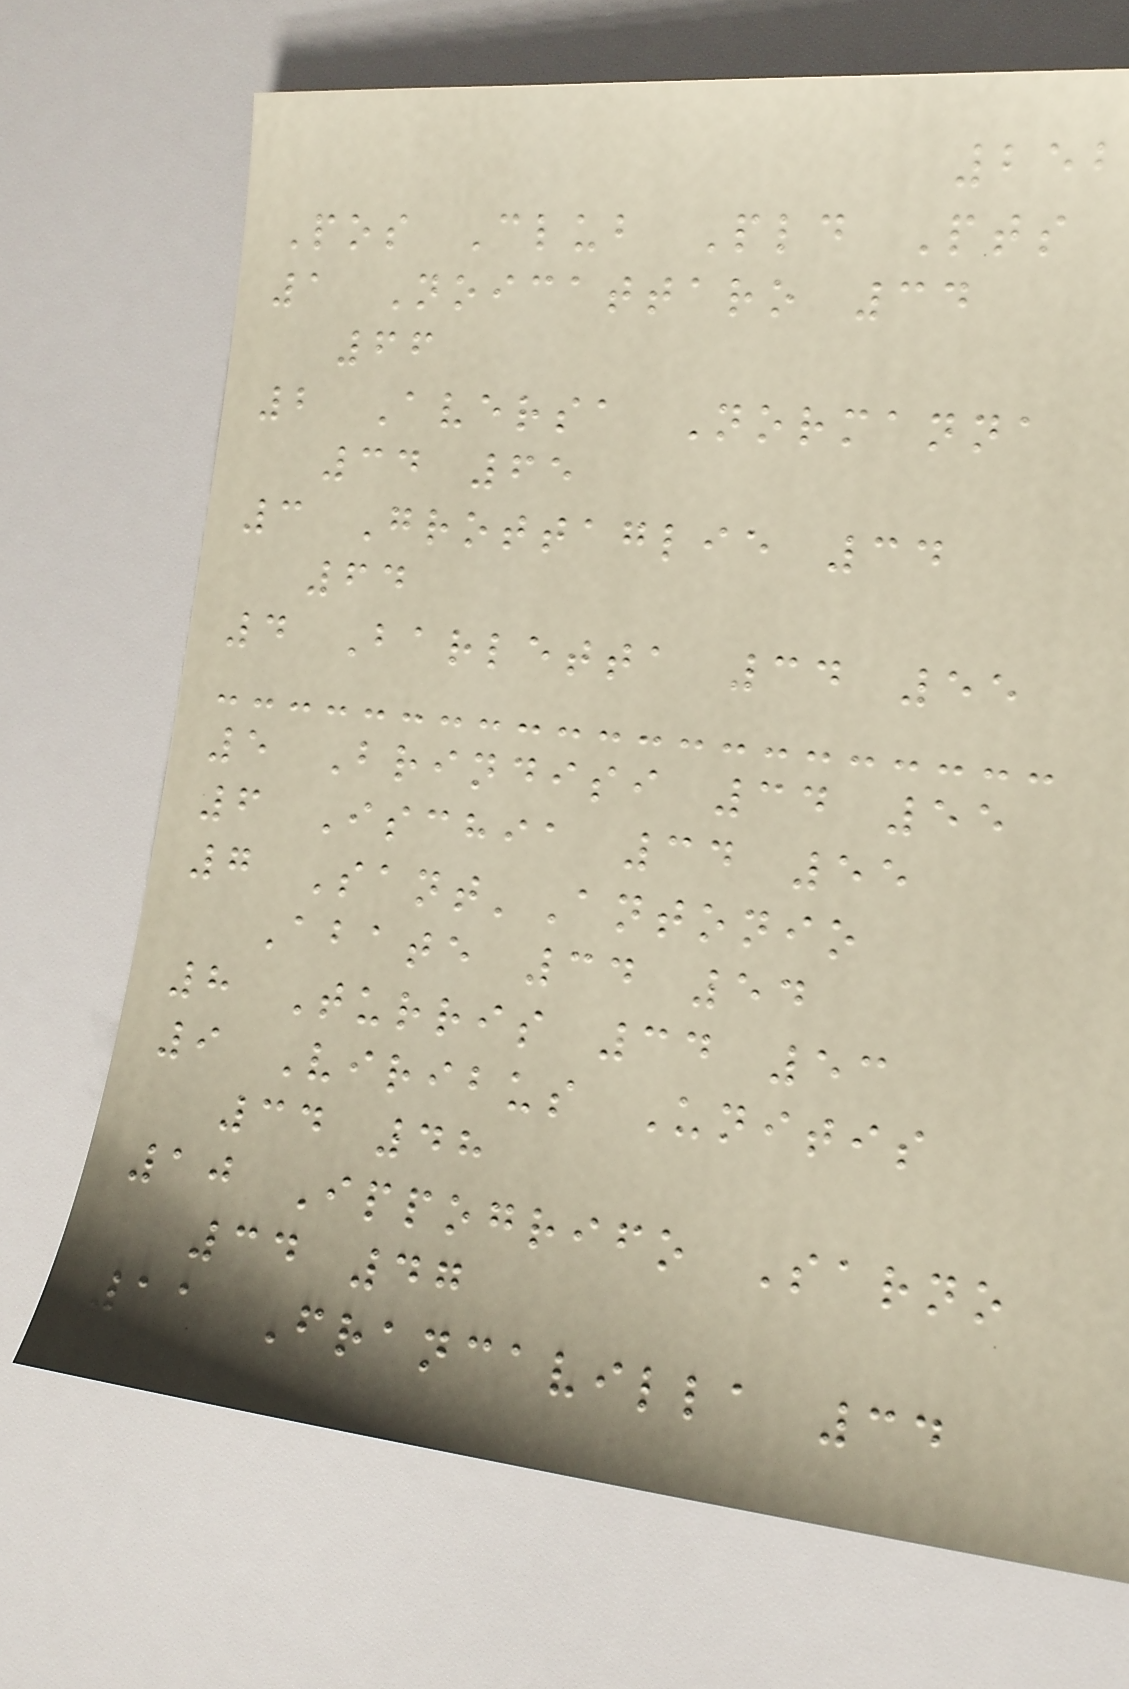252
Pos Club Pld Pts
1 Noicattaro 34
66
2 Aversa Normanna
34 65
3 Grottaglie 34
64
4 Barletta 34 55
5 Brindisi 34 55
6 Ischia 34 55
7 Sant'Antonio
Abate 34 54
8 Turris 34 53
9 Viribus Unitis
34 48
10 Ippogrifo Sarno
34 47
11 Francavilla 34
